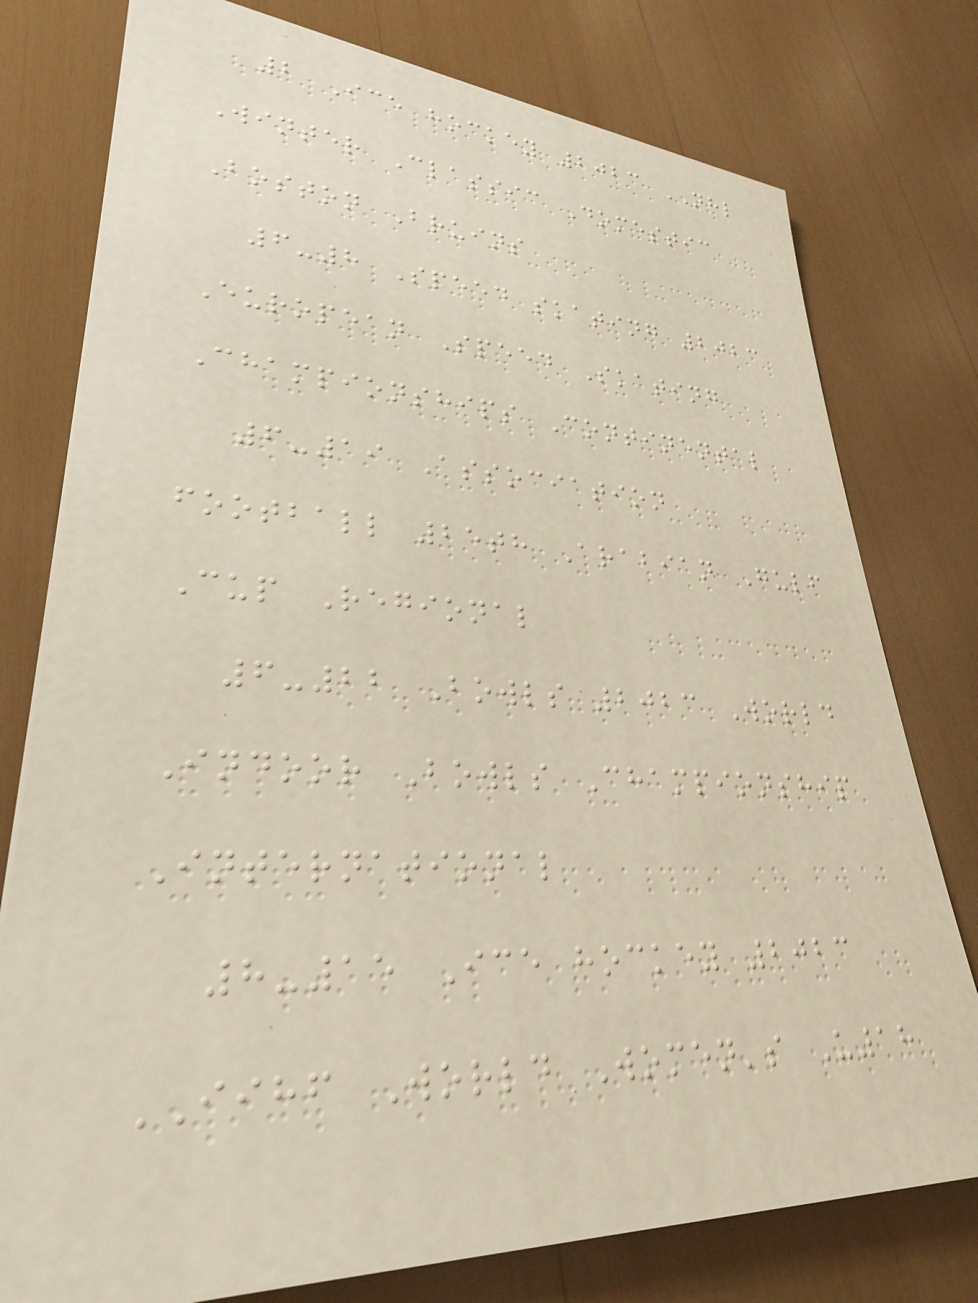2 Ice hockey 2023 NHL
Winter Classic Domestic
Boston Bruins
6-8 Speed skating 2023
European Speed Skating
Championships Continental
6-19 Association
football 25th Arabian Gulf
Cup Regional
6-22 Bowls 2023 World
Indoor Bowls Championship
International
8-15 Ice hockey 2023
IIHF World Women's U18
